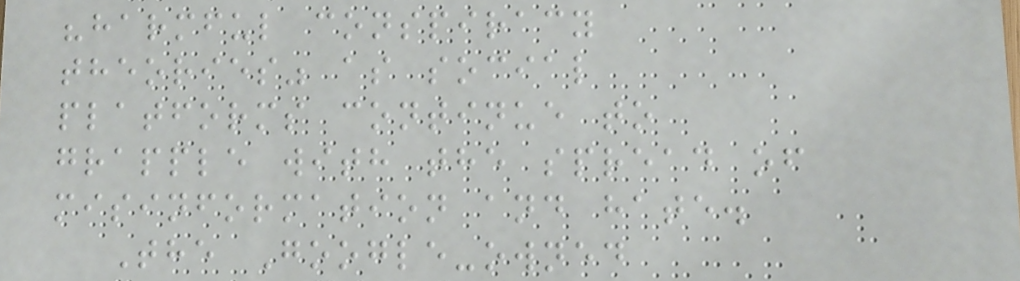"harmful conspiracy
theories" as social
platforms continue to
grapple with the spread of
misinformation and hate.
The Google-owned
